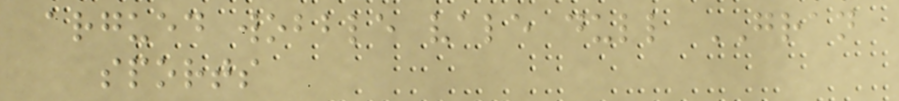argued wobble vale dull GRAN
sports
